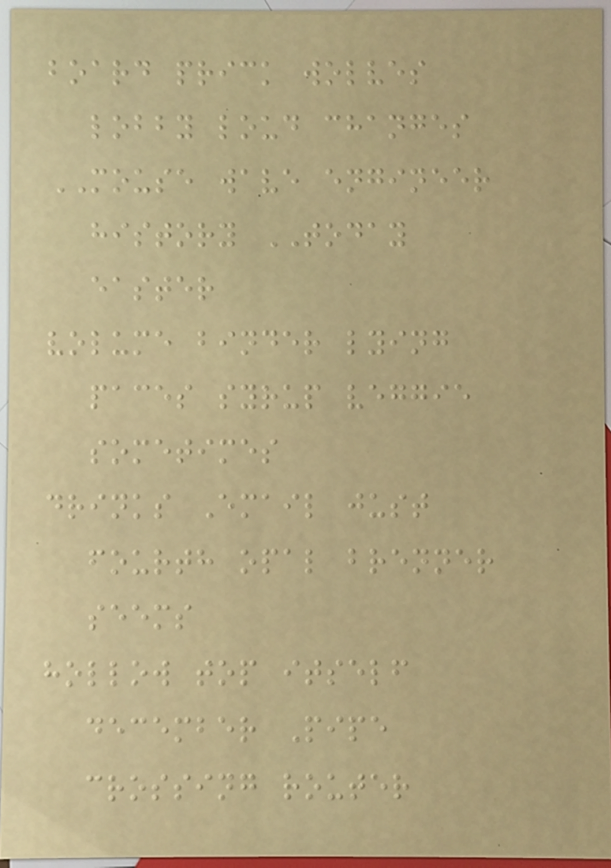board prick wolves
lobby loud changes
MOUSE wave engineer
history TODAY
easter
volume binder lying
paces syrup veggie
sometimes
drinks Email just
fourth opal brenner
seems
hollow top itself
december Pipe
crossing router
